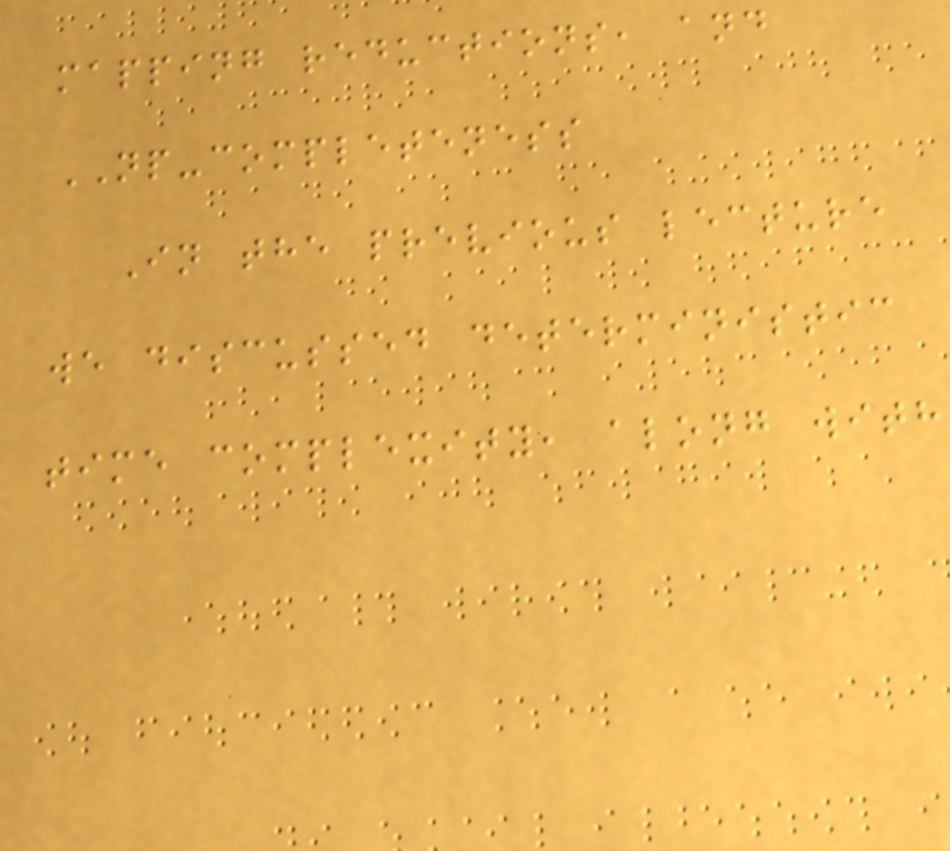mapping reductions, and
NP-completeness
In the previous lecture
we discussed deterministic
time complexity, along with
